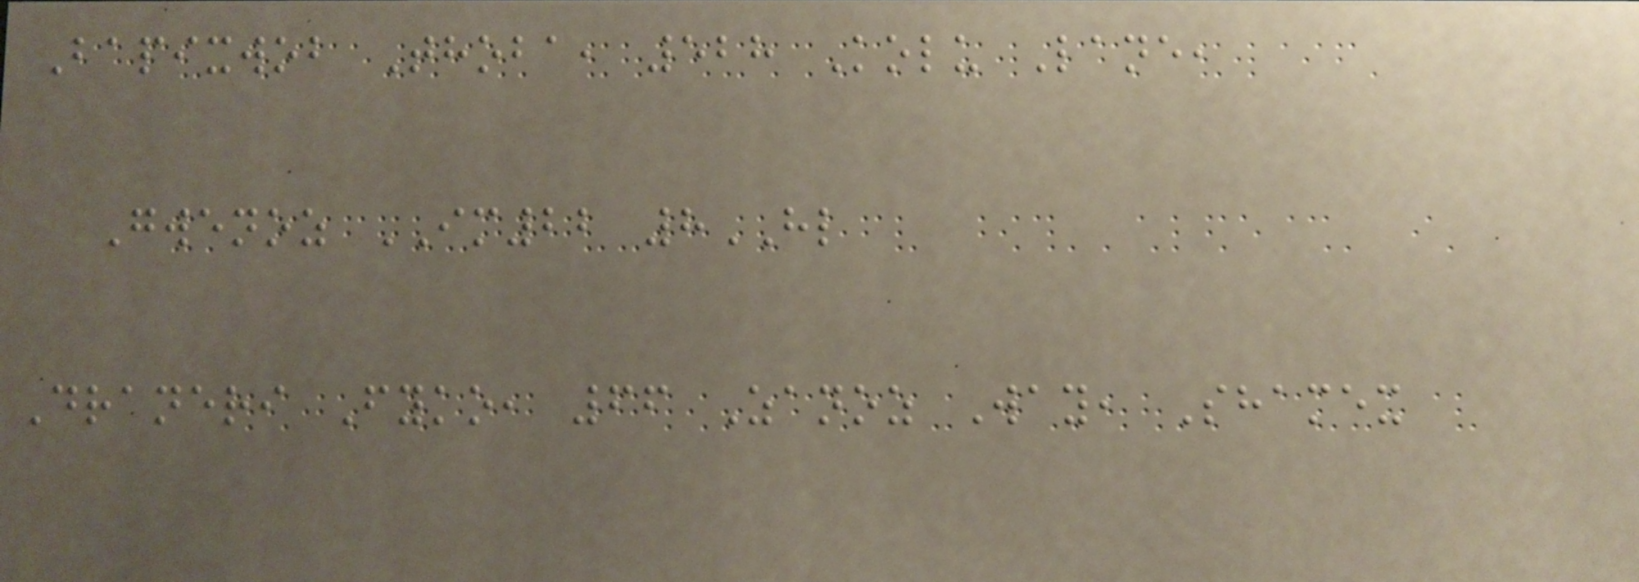Bapixwob Thoba, 528 Kolu Lane,
Gwenoz IM22 8HL
Draneri Fyko, 66 Zanoz Way, Shamex
